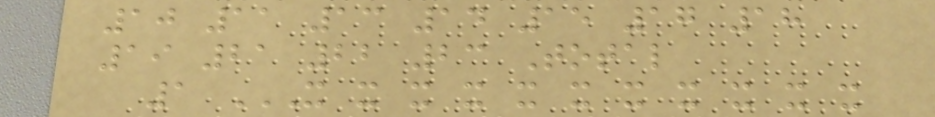10 11 13 14 15 17 18
19 21 22 23 Total
1 X X X X X X X X X X X
